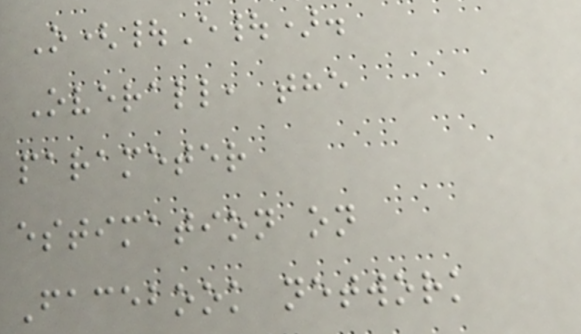O(|E|).
Overall, the
parameter
estimation on
Facebook network
